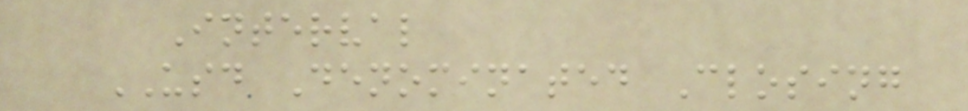Interval
USD Denominated Closing
